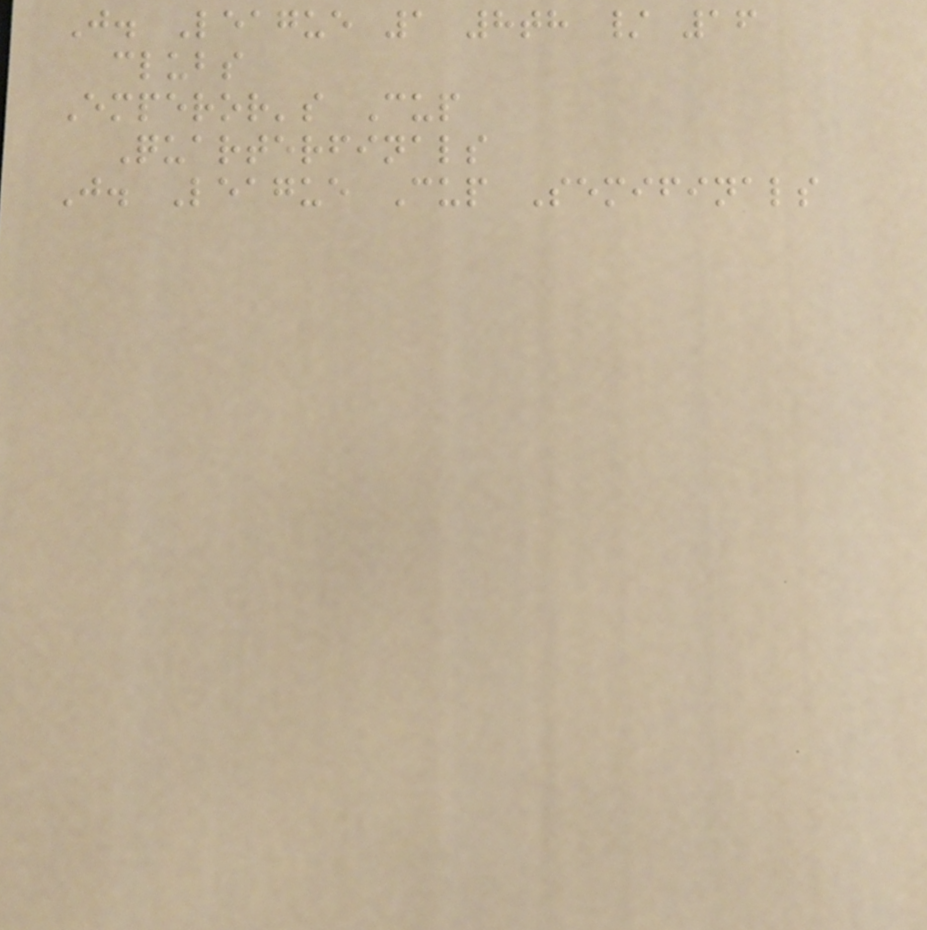J. League 1 8th / 16
clubs
Emperor's Cup
Quarterfinals
J. League Cup Semifinals
